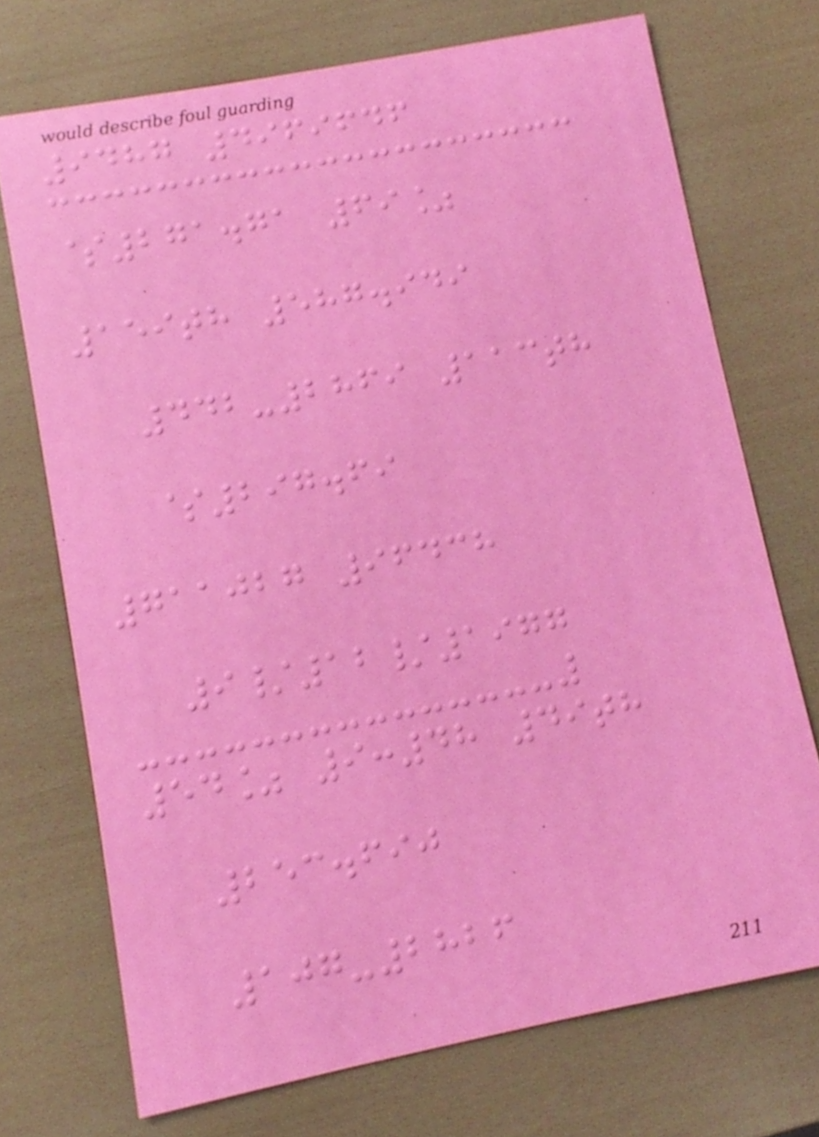9487 4969646
$271.71 69%
159th 587.949
442-2869 113th
$297.69
711027 96438
9/12/1977
54% 9:48 49th
253.690
107-2826
